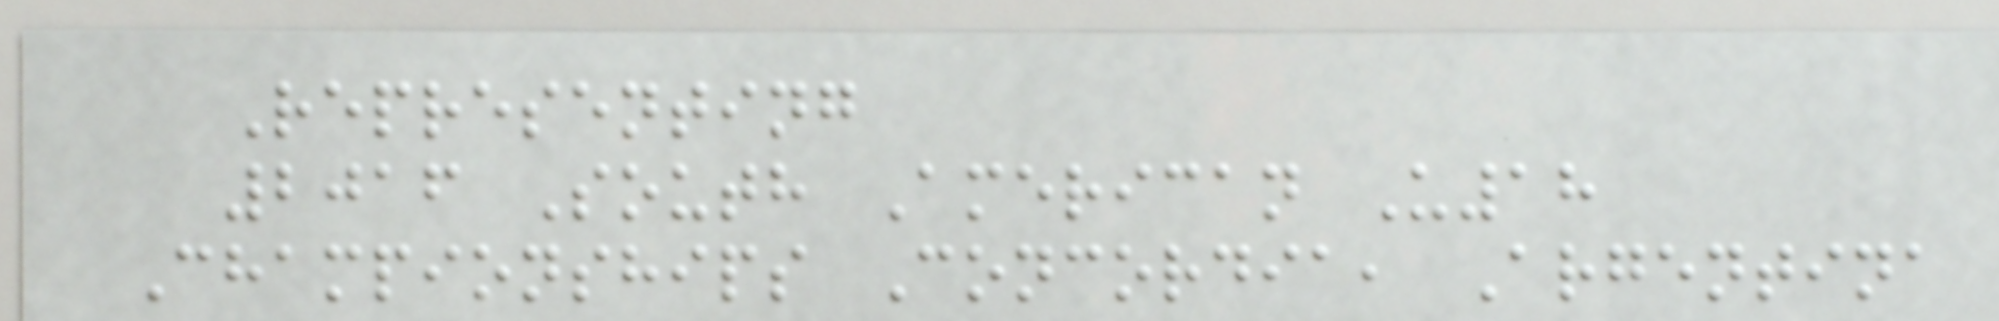Representing
2016 South American U18
Championships Concordia, Argentina
